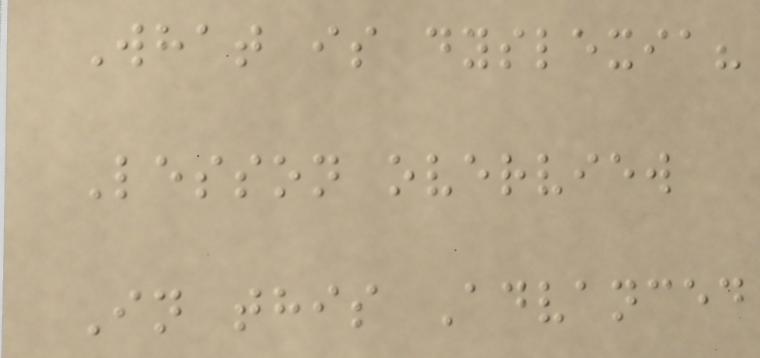What is dyslexia?
Lesson overview
In this Advanced
